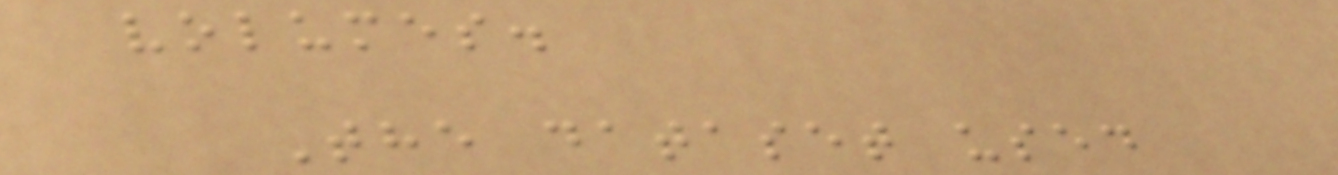volumes.
The dataset used
